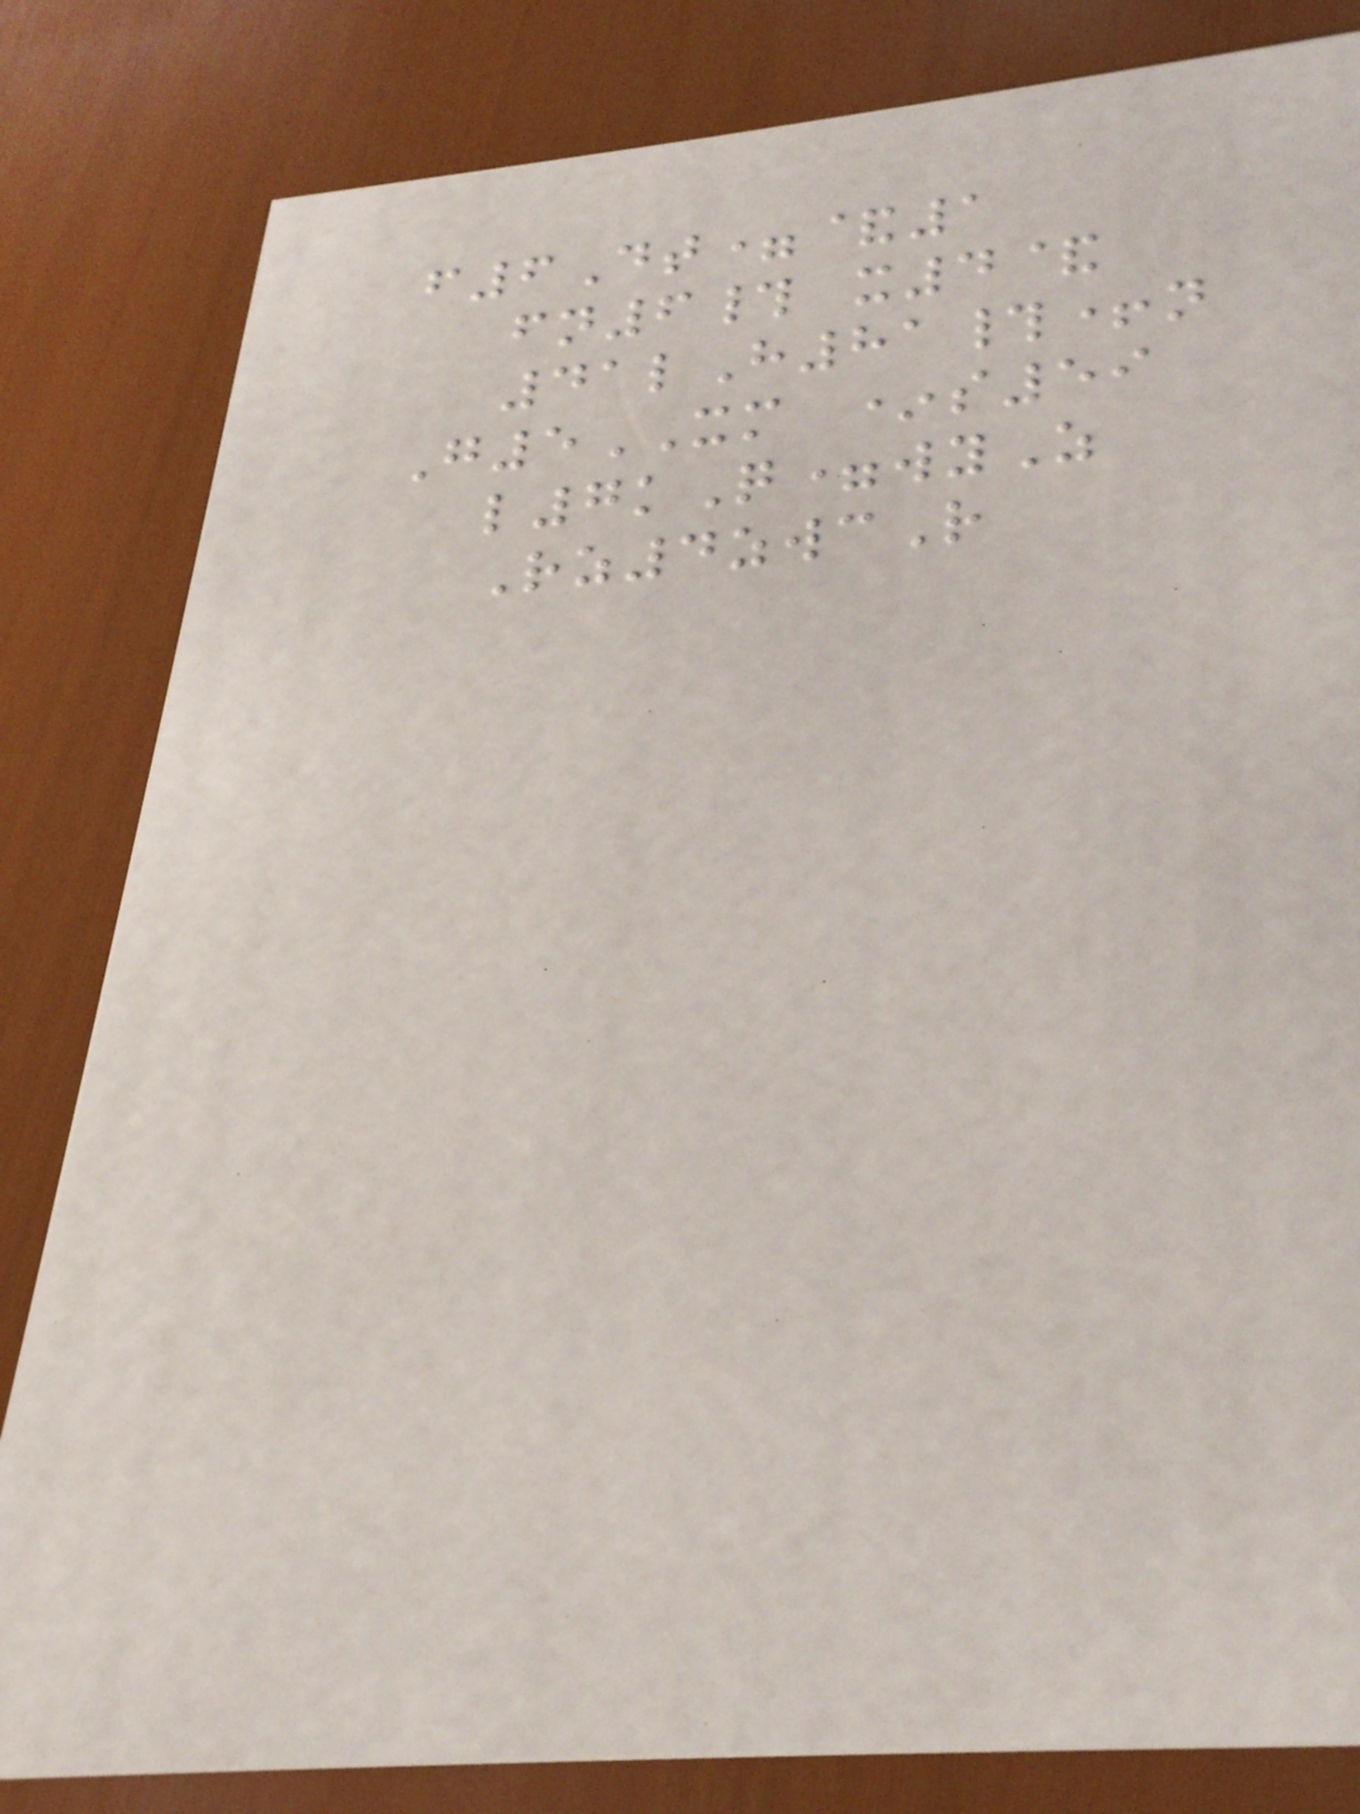f6Dt=&1
fn6# x4&
41lH81#+n
G5XM *s59
l7kQ=wyZ
Rz4zwcR
